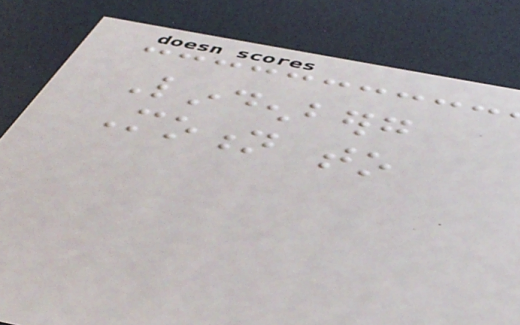Lindenberg
Motion to
